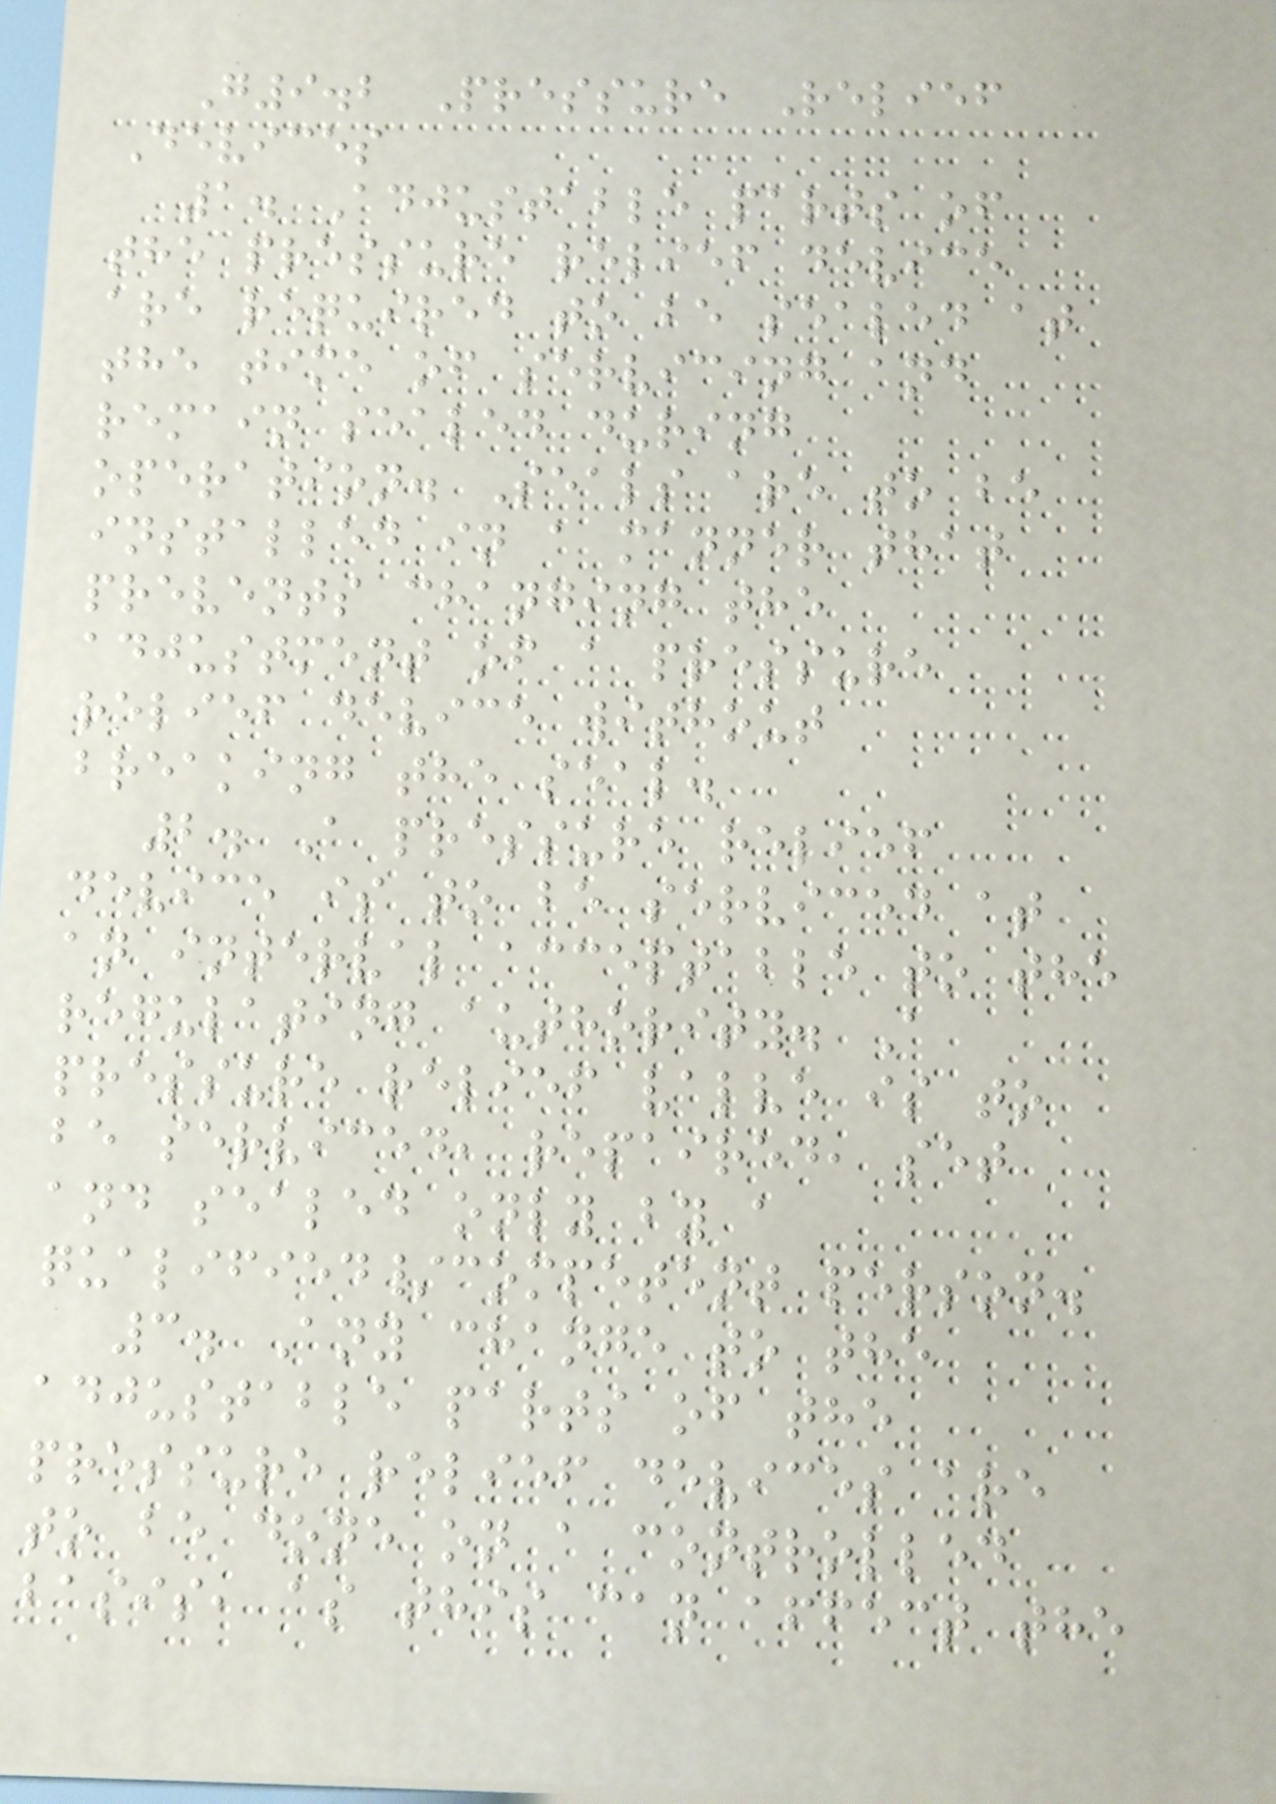G9.2 Pressure Relief
Devices
1. Adjustable parts of
the pressure relief device
are required to be sealed at
the time of servicing and
remain sealed during
operation. Seals are to be
installed in a manner that
prevents changing the
adjustment of a pressure
relief device without
breaking the seal.
2. A pressure relief
device is to be serviced at
an interval acceptable to the
regulating authority. A
pressure relief valve is to
be serviced, repaired, set
and sealed only by a
qualified/competent person.
3. Any change to the
adjustable parts of the
pressure relief devices are
to be done on a controlled
basis, as this can affect the
